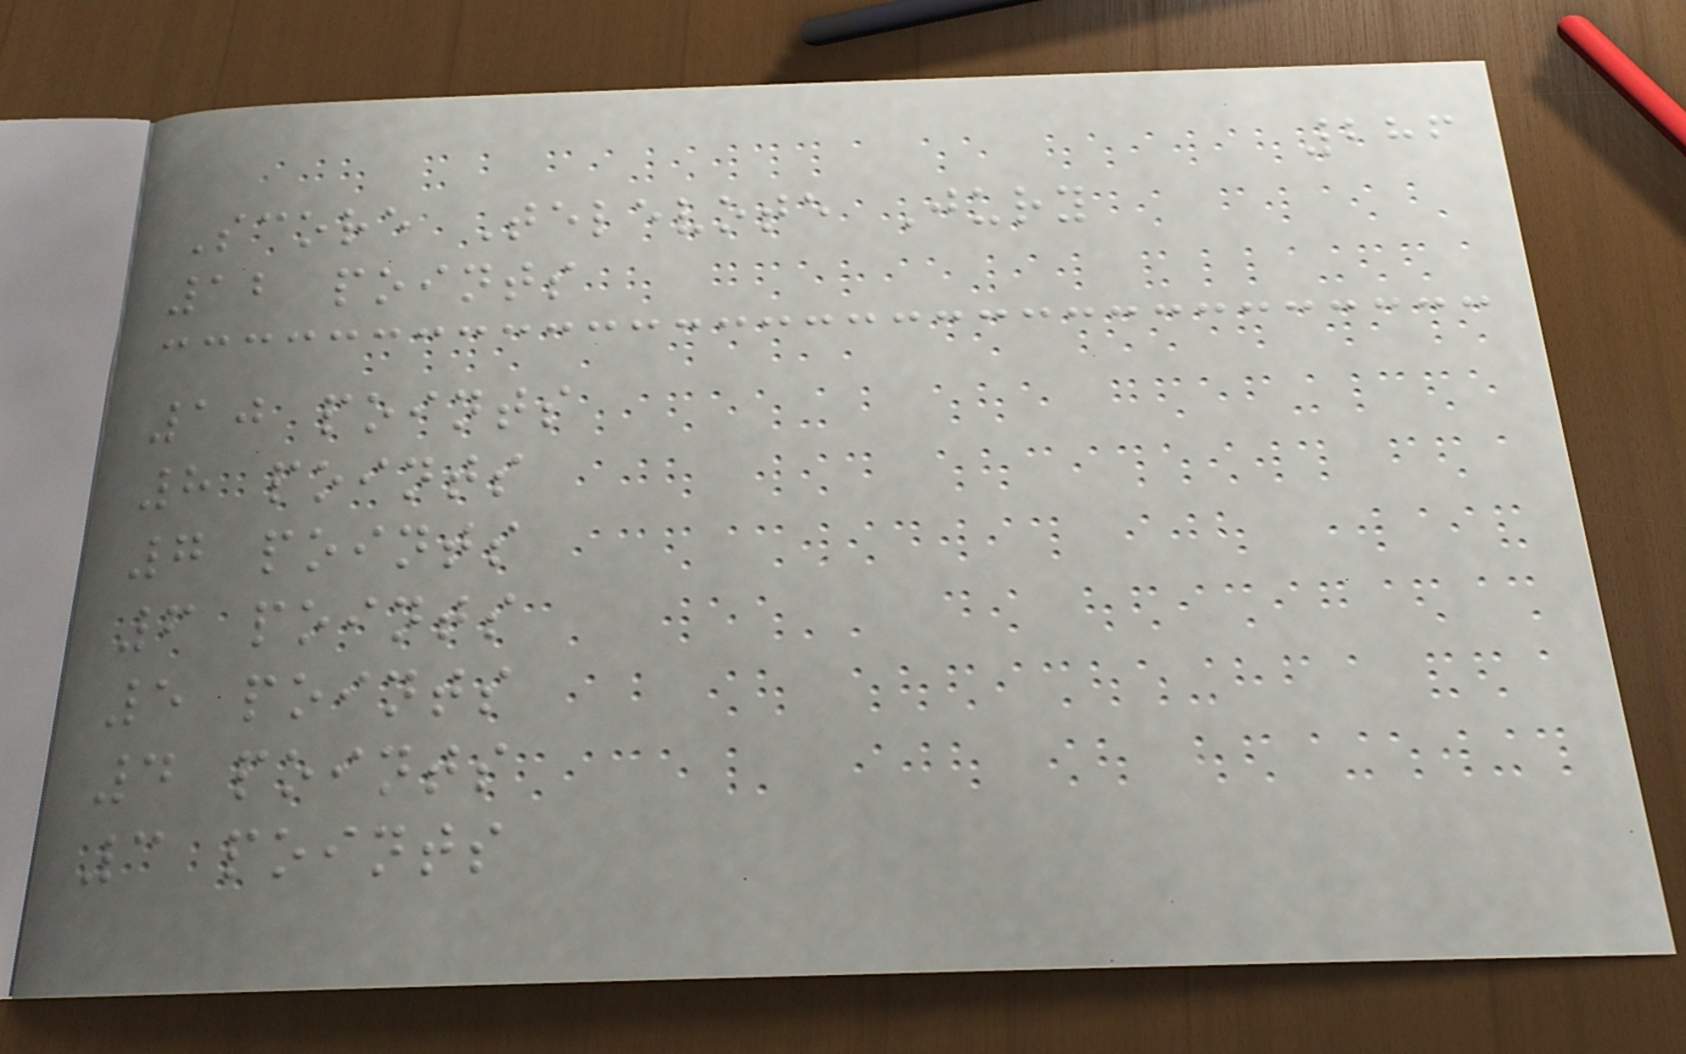286
Score Televote Jury
12 points
10 points
8 points
7 points
6 points
5 points
4 points
3 points
